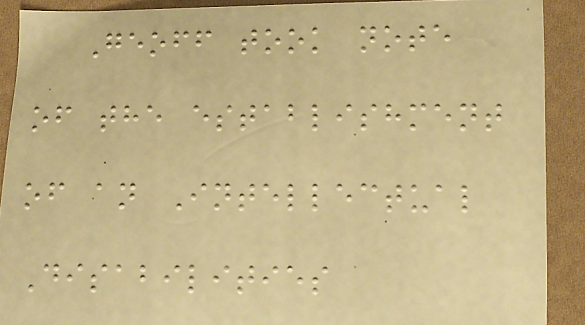Geoff took note
of the establishment
of an Intellectual
Disabilities
